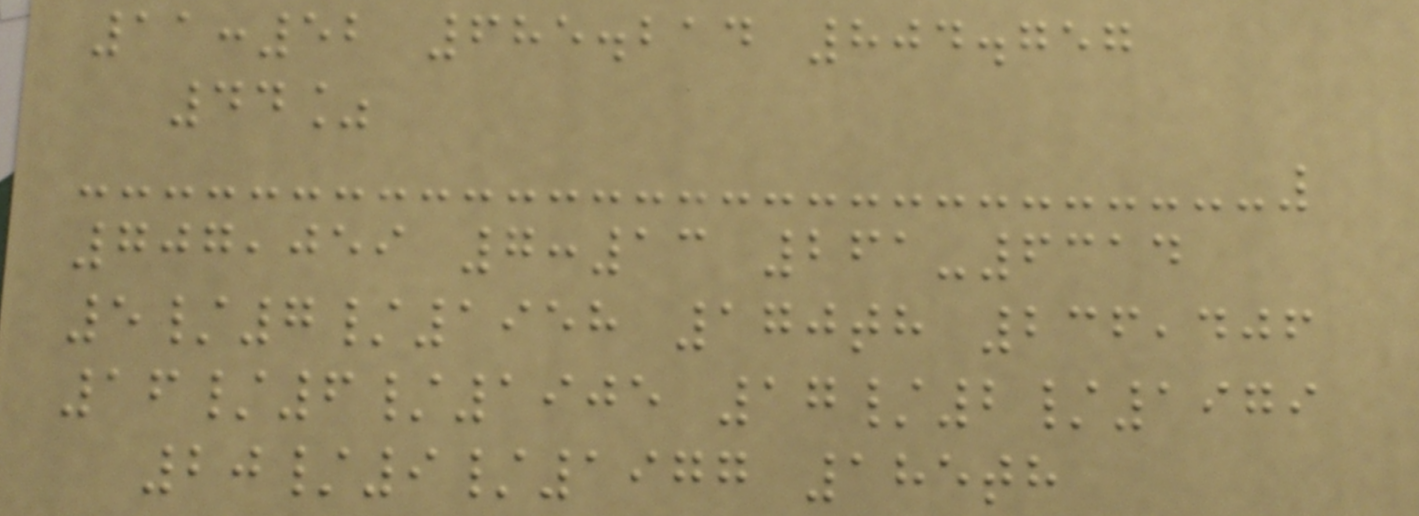11:52 685.214 804.757
44%
707,059 7:13 261-6314
5/7/1958 170th 236,406
16/6/1905 17/2/1979
20/9/1977 185th
